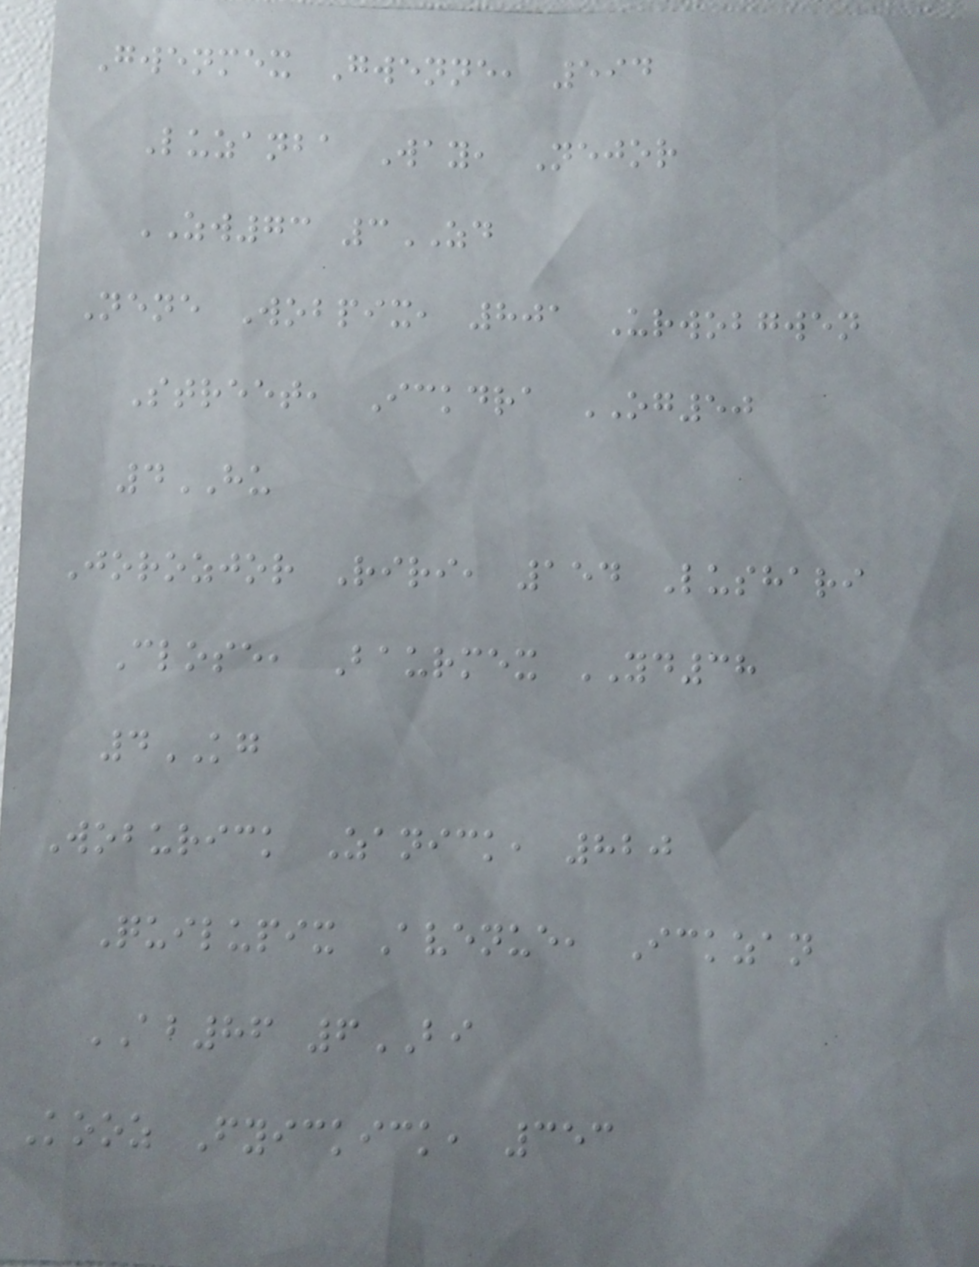Gwenmex Gwenne, 594
Luzanba Way, Nejor
ZW73 3ZD
Nene Wobpix, 801 Urwobgwen
Street, Ickdra OG50
4HU
Jorozjor Riri, 154 Lushari
Close, Baurmex YD38
4KG
Woburick Zanick, 820
Quilupix Avenue, Ickzan
AB86 6BI
Kooz Fyickick, 353
